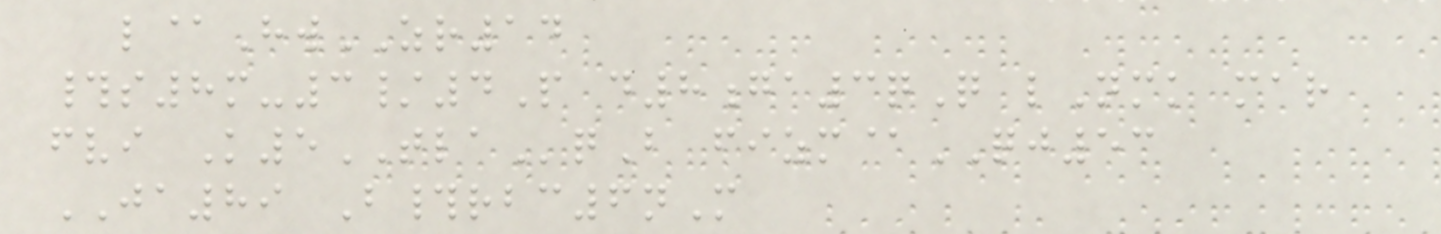l@HwZR14
#s8m-3/4P d8ga3qQ lNmk mar
fvi K5TLAqB fizm@QJ53
JA89 B#rbc6nM
